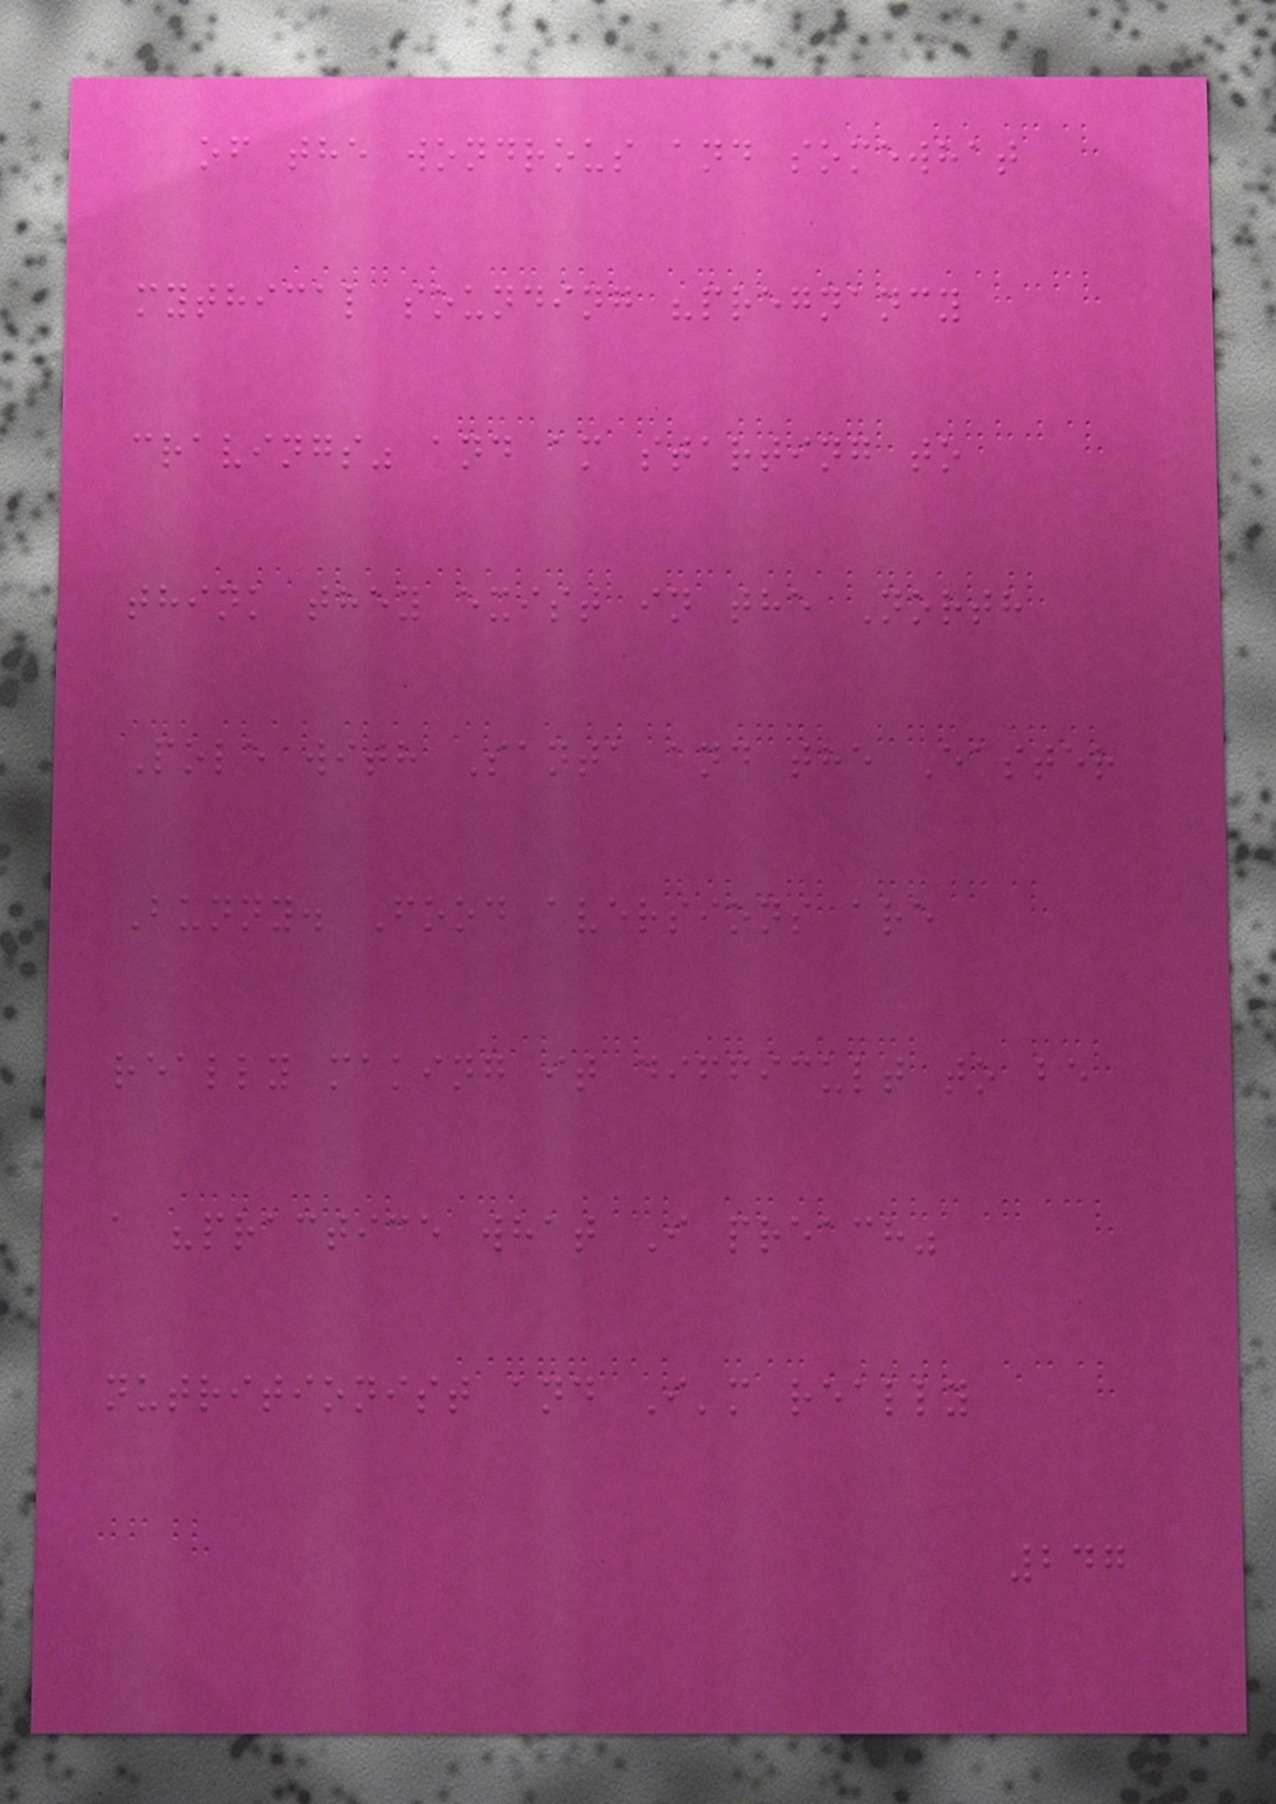of the wondrous and somewhat
mythical sounding "pregnancy
cravings" and am starting to
think they exist in the North
Pole with Santa and the Easter
Bunny. Food aversions are
really making it difficult to be
a "practice what I preach"
nutritionist and I'm really
247
